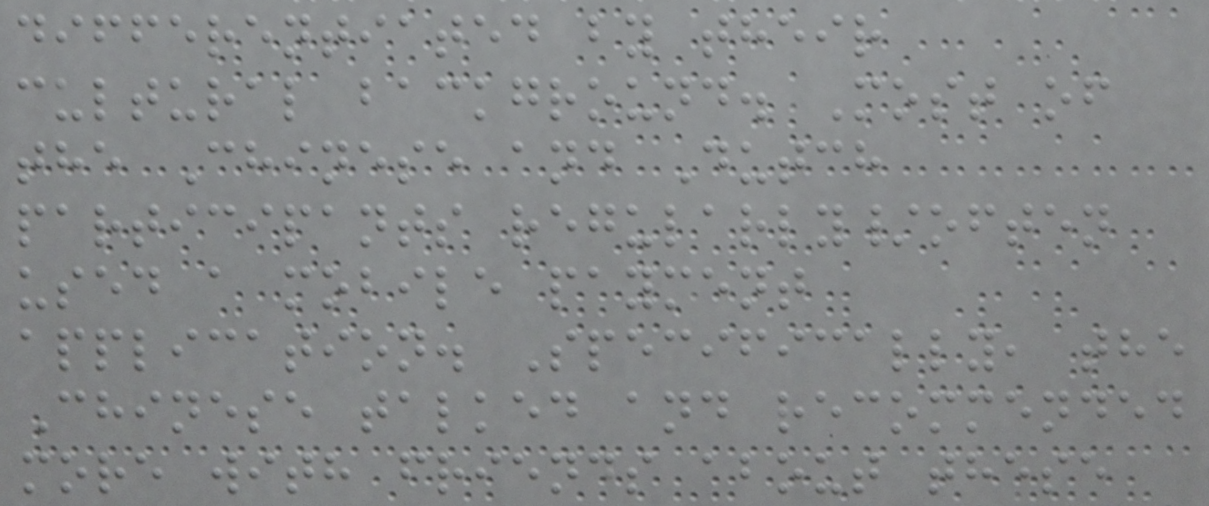differentiated by their
cultural background. Most of
the Chinese and Dutch
participants regularly/often
used a mobile payment
application. Specifically, the
Chinese talked and recommended
more with friends about these
